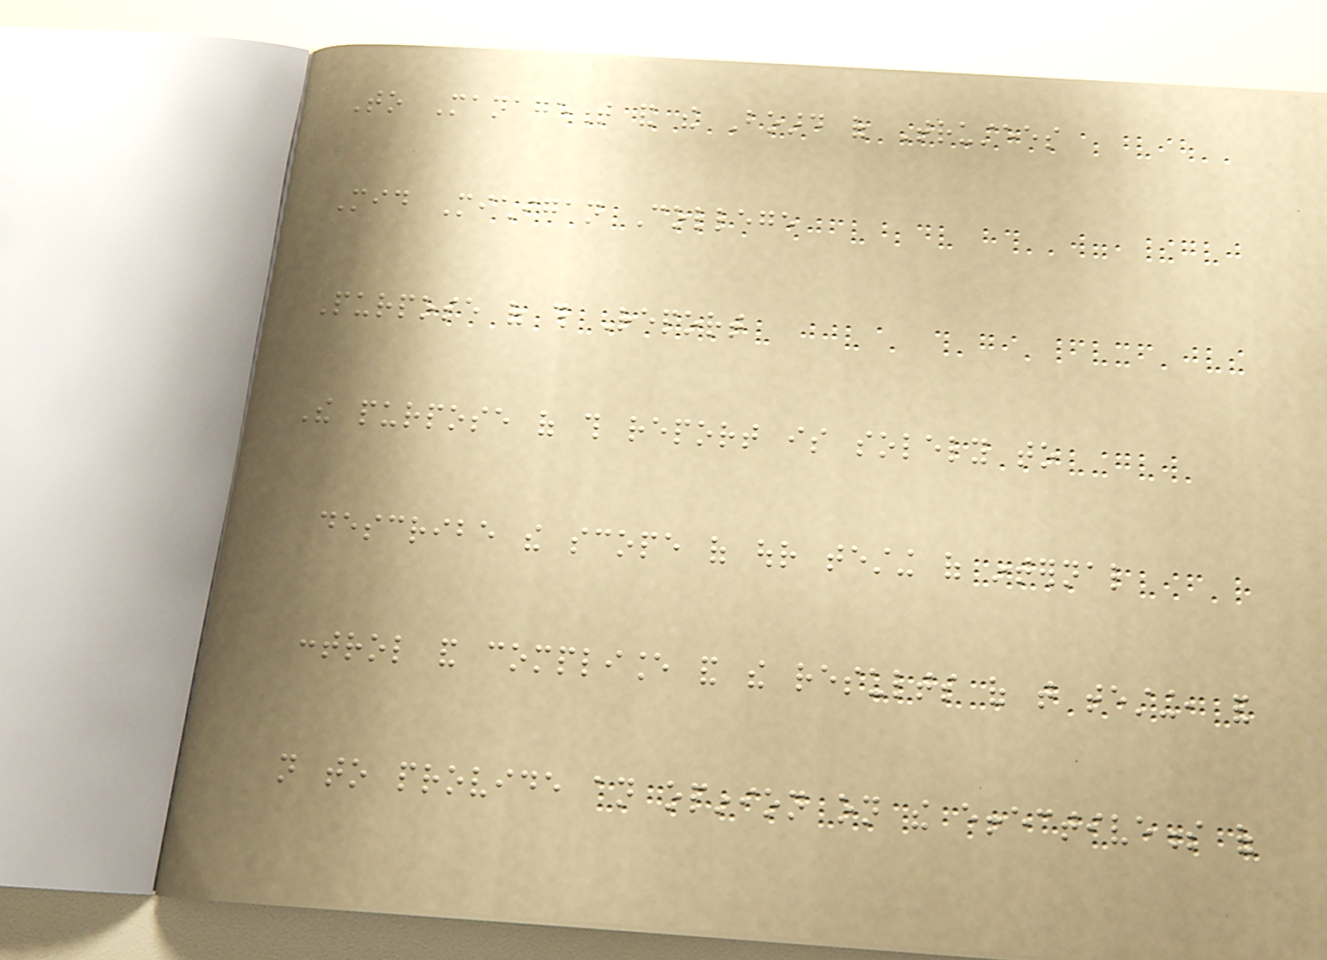To Management and the Board of Trustees
Mid Michigan College
Purpose of this Report
The purpose of this report is solely to
describe the scope of our testing of internal
control and compliance and the results of that testing, and
not to provide an opinion on the effectiveness of
